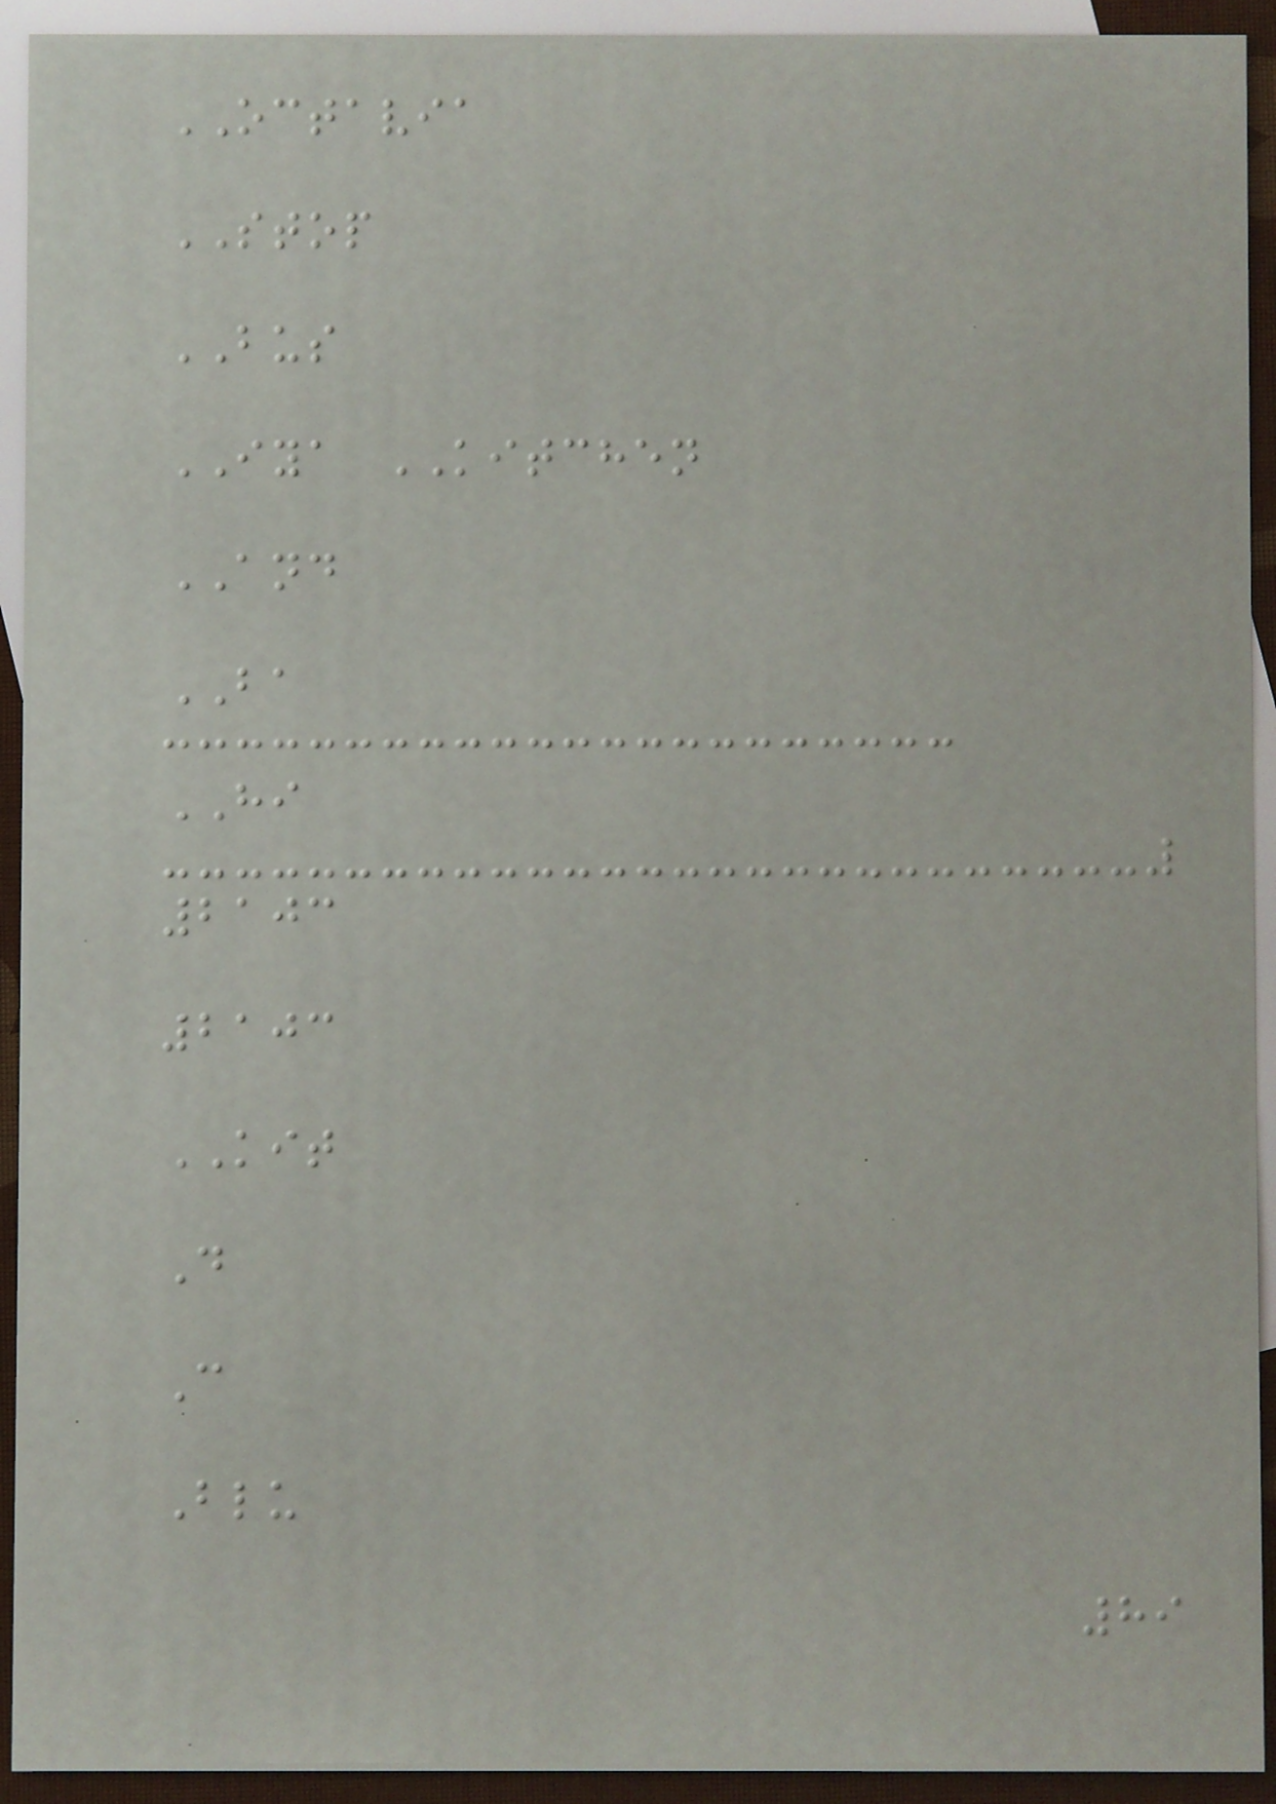OCTAVIA
STOP
BUS
IYA KITCHEN
AND
BA
HI
2103
2103
KIT
D
C
Blu
89
